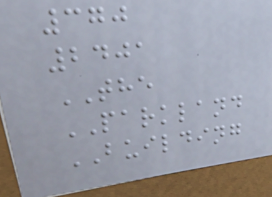370
2401
THE
PARKLAND
BUILDING
